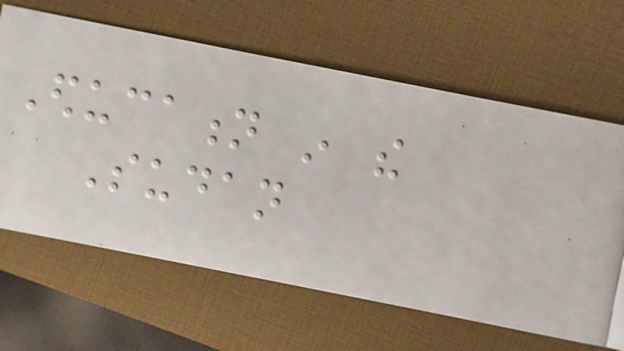Education in the
Sudan
